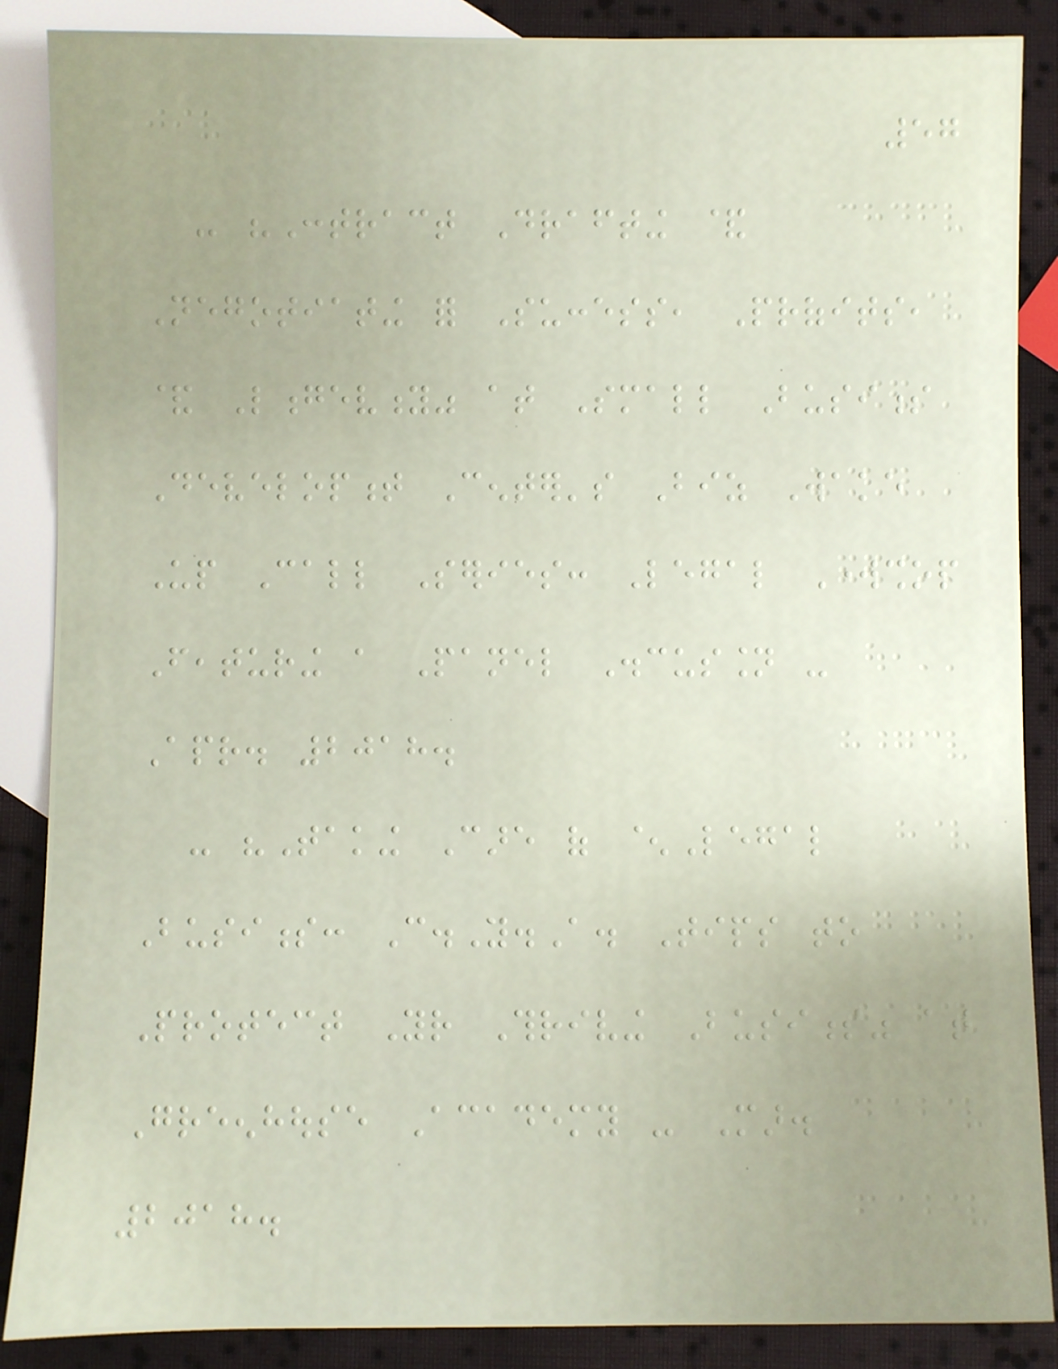57
- "Contract Drafting &
Negotiating for Success, Profits,
& Longevity" at Small Business
Development Center's Biz Wake
Up Call Series: Legal Workshop
Featuring a Panel Discussion -
Apr. 2018.
- "Taking Care of ^Legal
Business: C.Y.A. Tips to
Protect Your Thriving Business" at
Greenhouse Academy - Mar.
2018.
